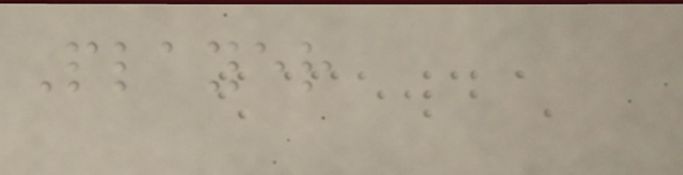Player
